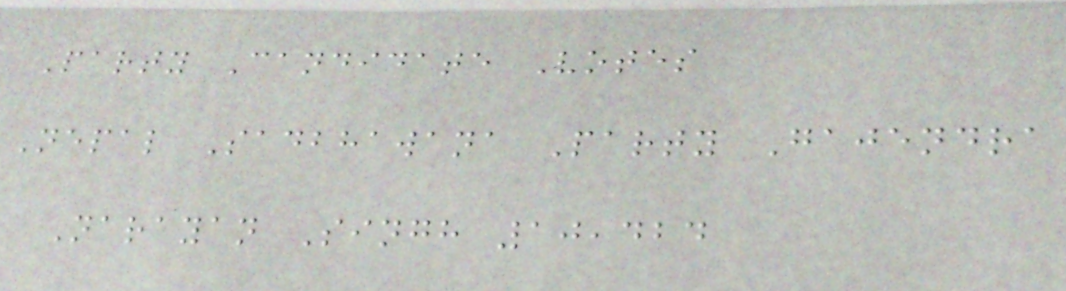Party Candidate Votes
Nepal Sadbhawana Party Gajendra
Narayan Singh 10,424
